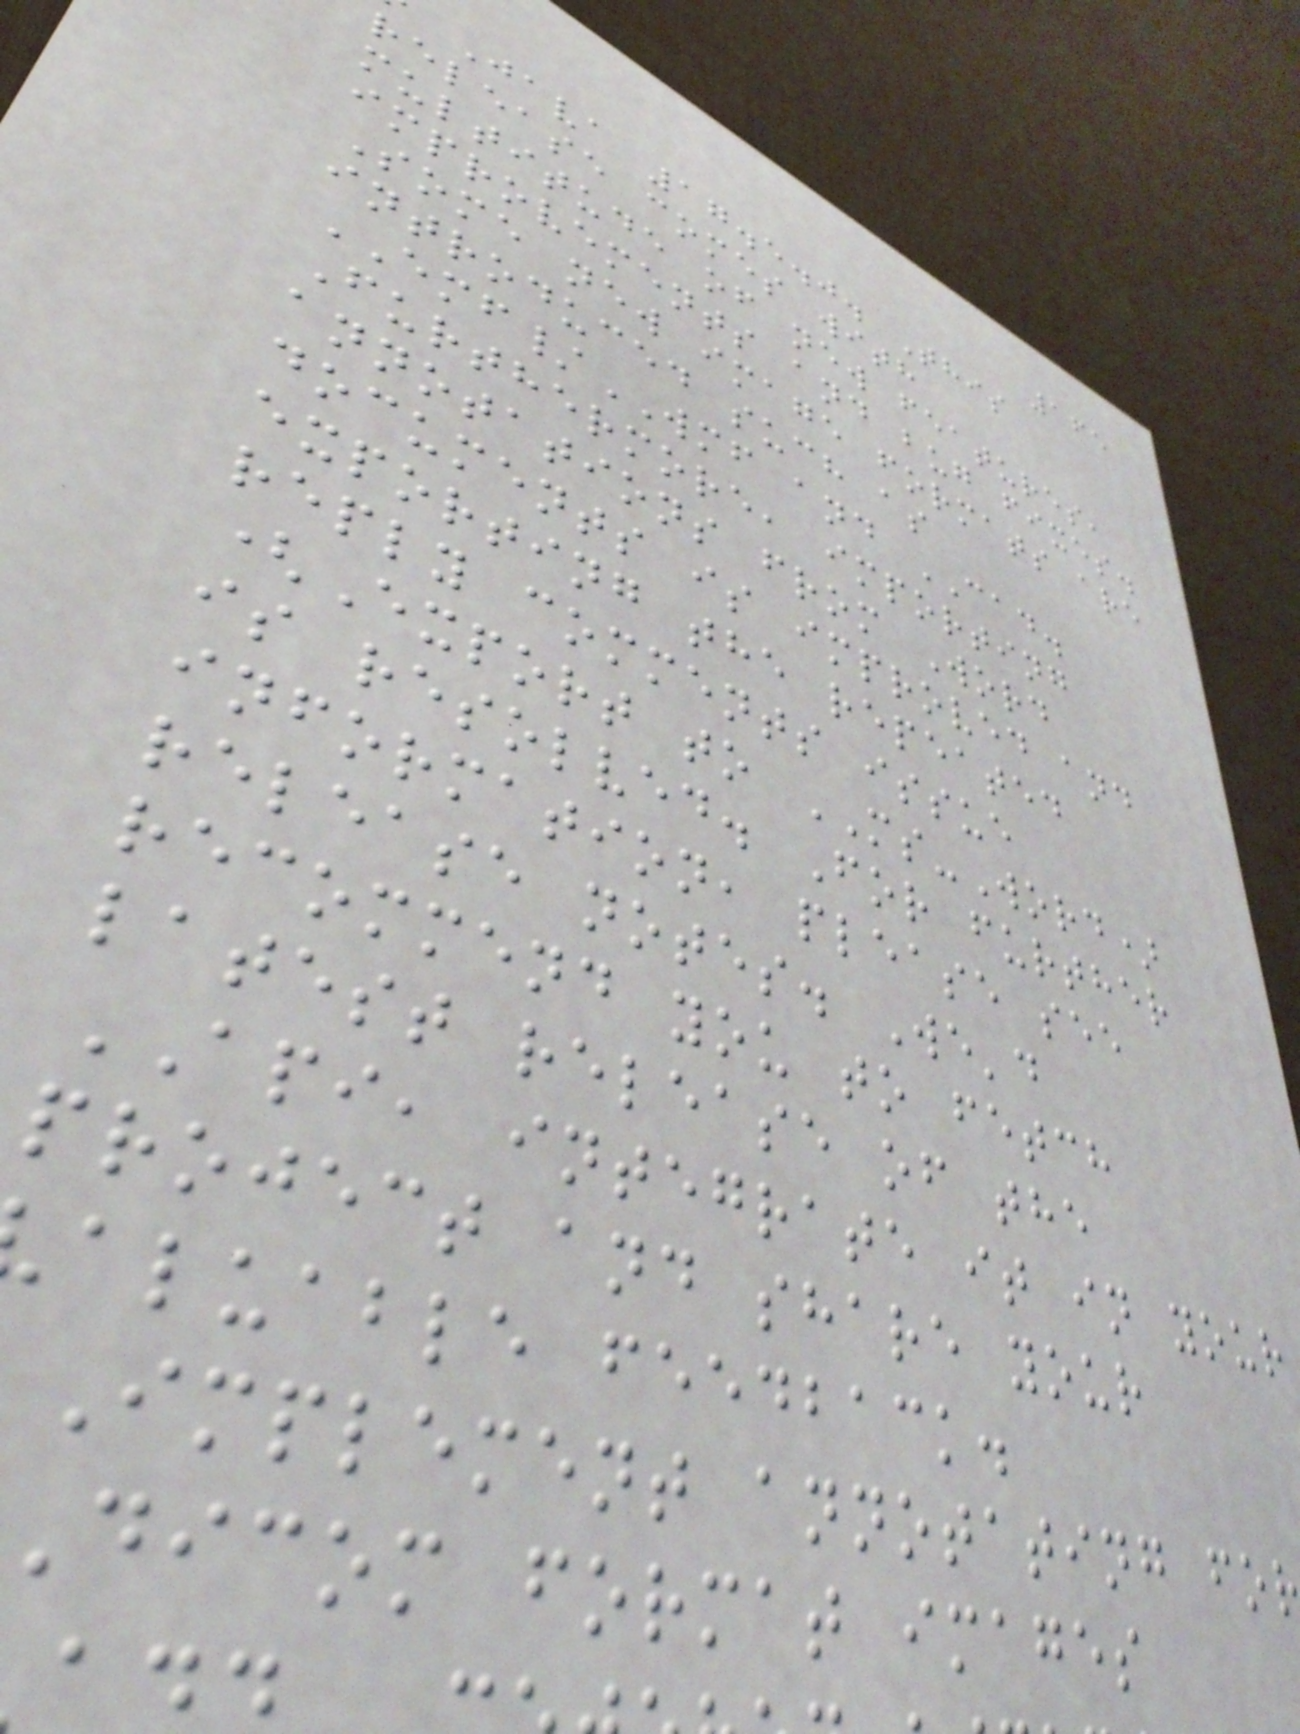165
Java 17.5.0. This
release comes with
multitude of new features,
improvements and bug fixes.
Some new image formats are
introduced such as
EMF/WMF and CAD.
Furthermore, importing
annotations from Word
documents is improved and
exporting the repeated
reply comments issue
(Export to MS-Word)
is resolved. For further
information, please see
release notes. We'd
recommend you to fetch
latest release of the
API, integrate it in your
project and share your
aluable feedback.
Implement annotating fo
dicom format images
